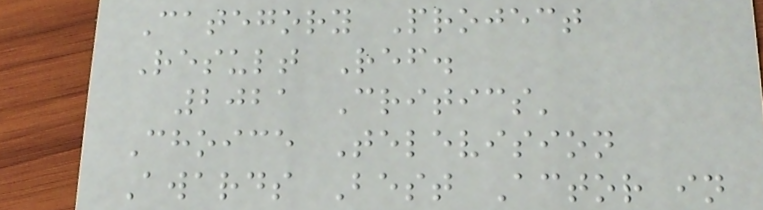Category Project
Result Ref.
2021 Critics'
Choice Television
Awards Best Actor in
